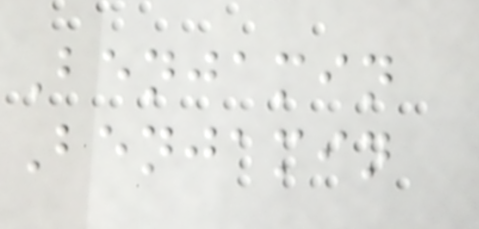Benjamin
Benjamin
